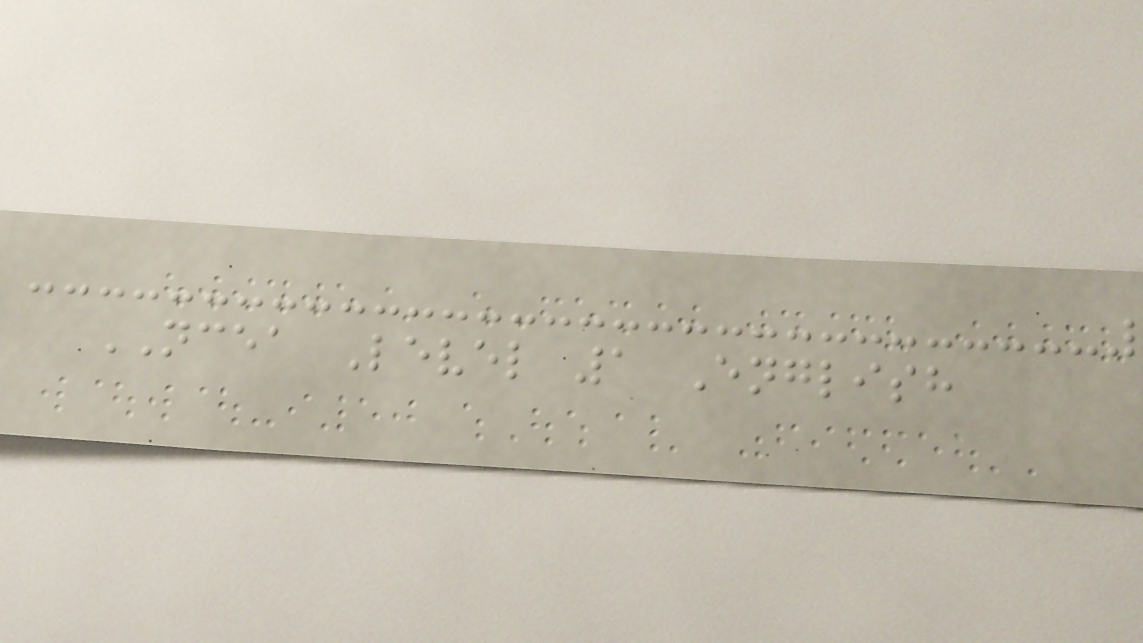NCEA Level 1 English
